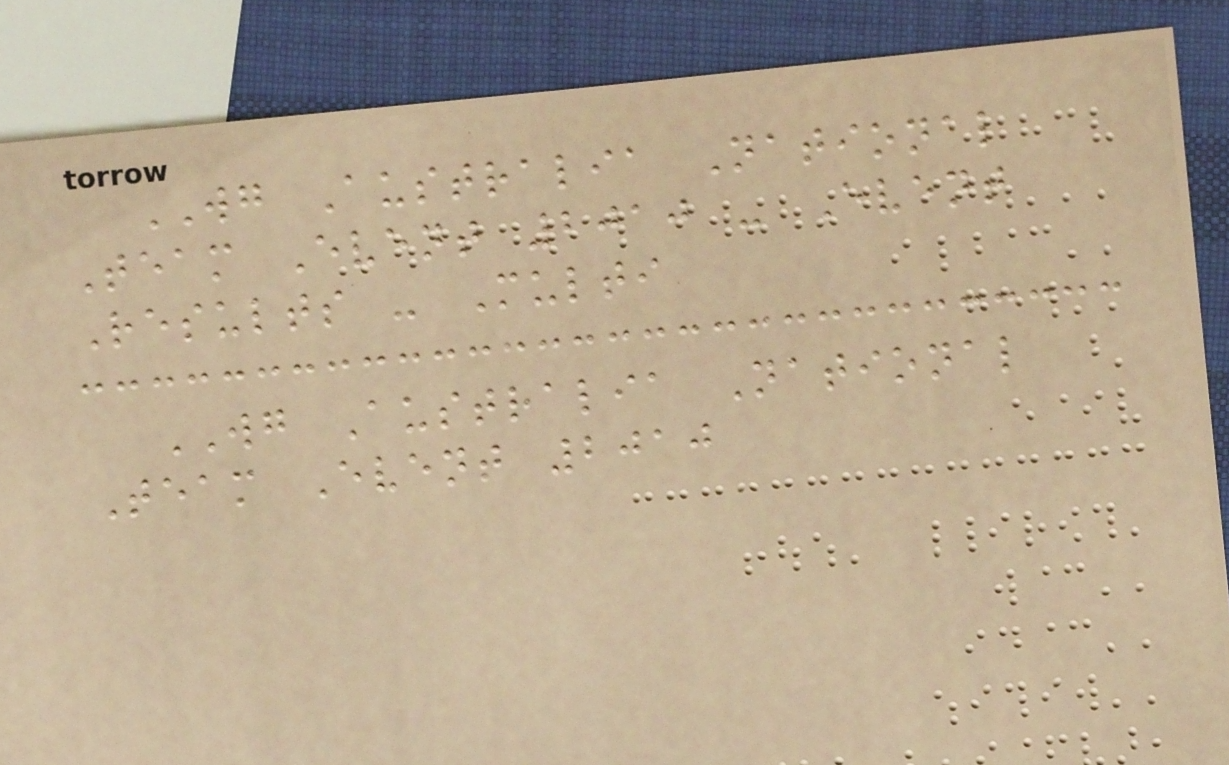WG Australia National
Team Event 2010 - Event
Results - Multi
WG Australia National
Team Event 2010
